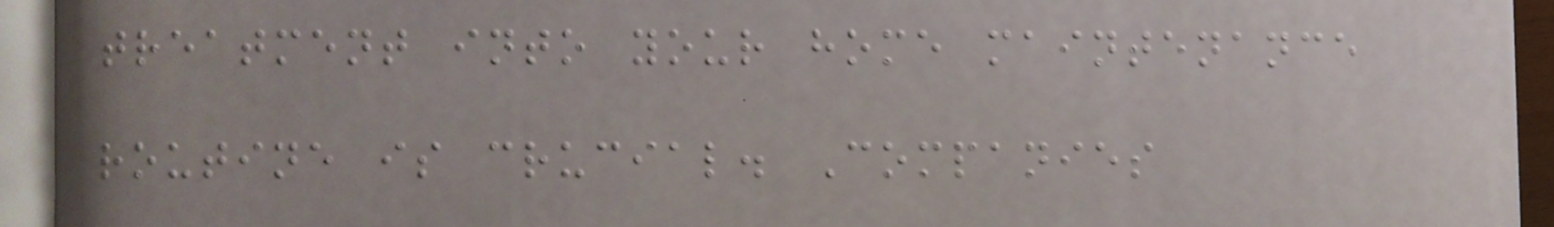treatment into your home maintenance
routine is crucial. Companies
